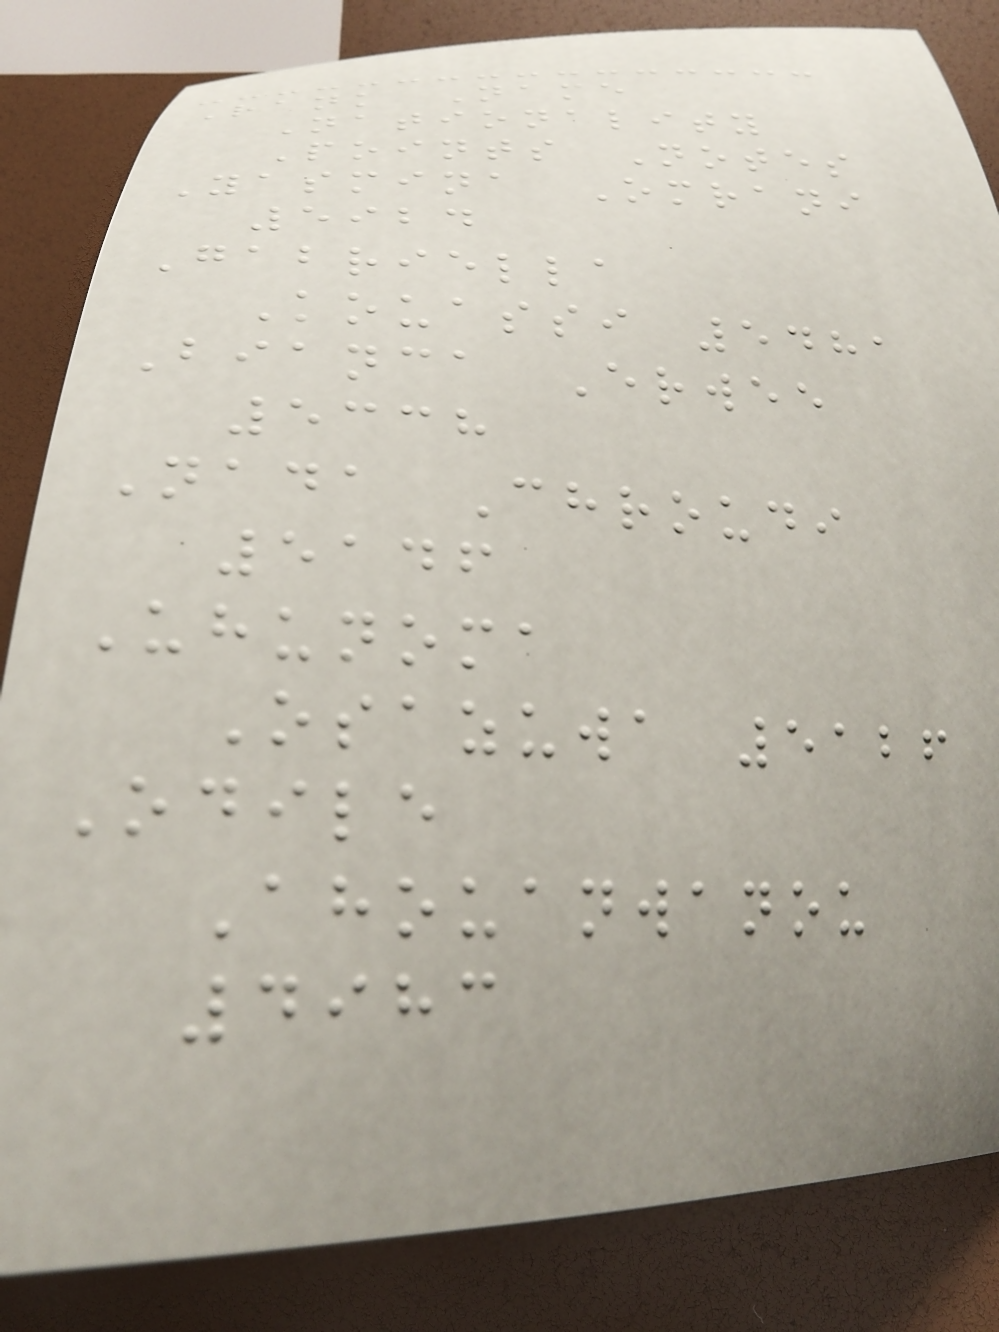Rank Name
Nationality
Points Notes
Yasmina Omrani
5924
Gabriella
Kouassi 5481
Bianca Erwee
5338
Nada Chroudi
5146
Uhunoma
Osazuwa 5126
Odile
Ahouanwanou
4983
